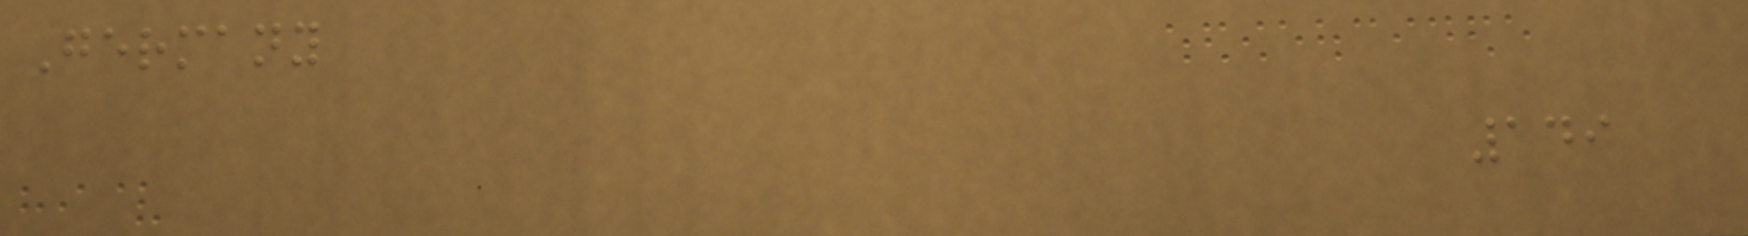Germany
149
